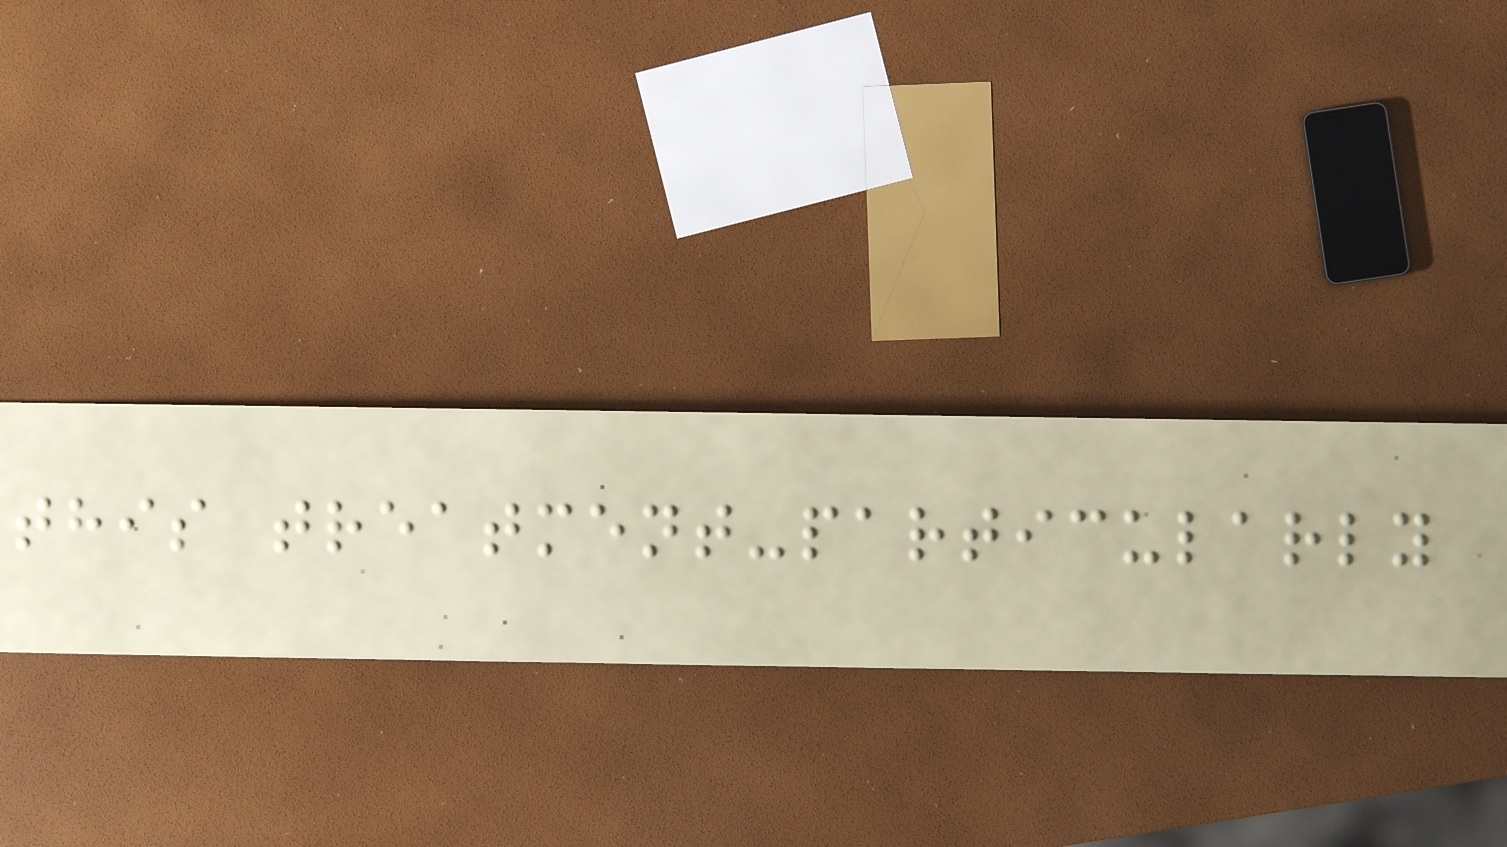this treatment-particularly
